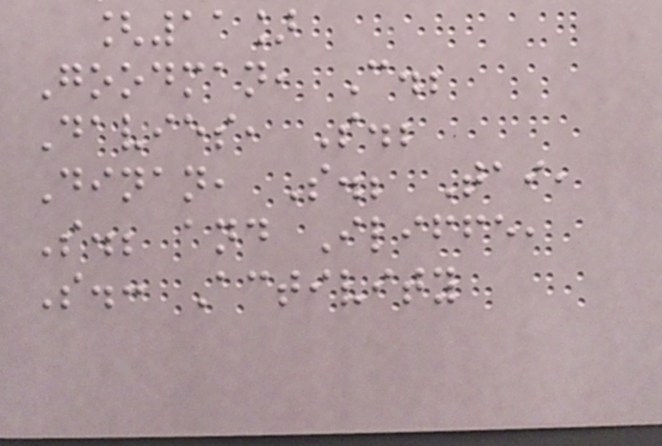[11]
Goodman, C.;
Davies, S.;
Dinan, S.; Tai,
S.; and Iliffe,
S.: Activity
